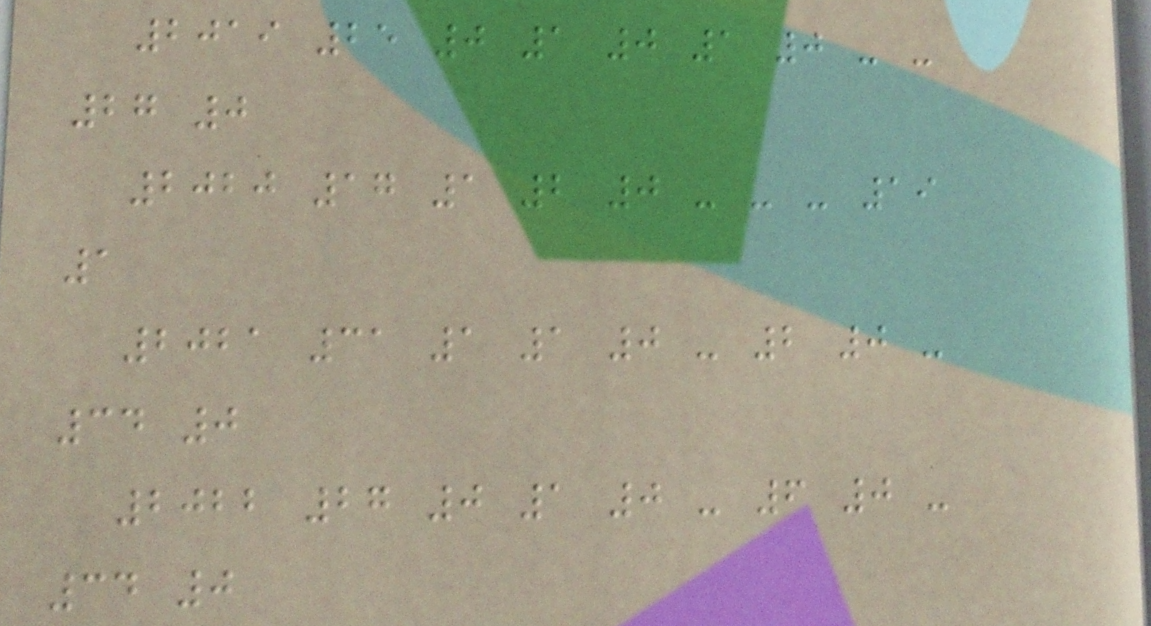2019 25 0 1 0 1 0 - -
27 0
2020 17 1 2 0 - - - 19
1
2021 31 1 1 0 - 2 0 -
34 0
2022 27 0 1 0 - 6 0 -
34 0
